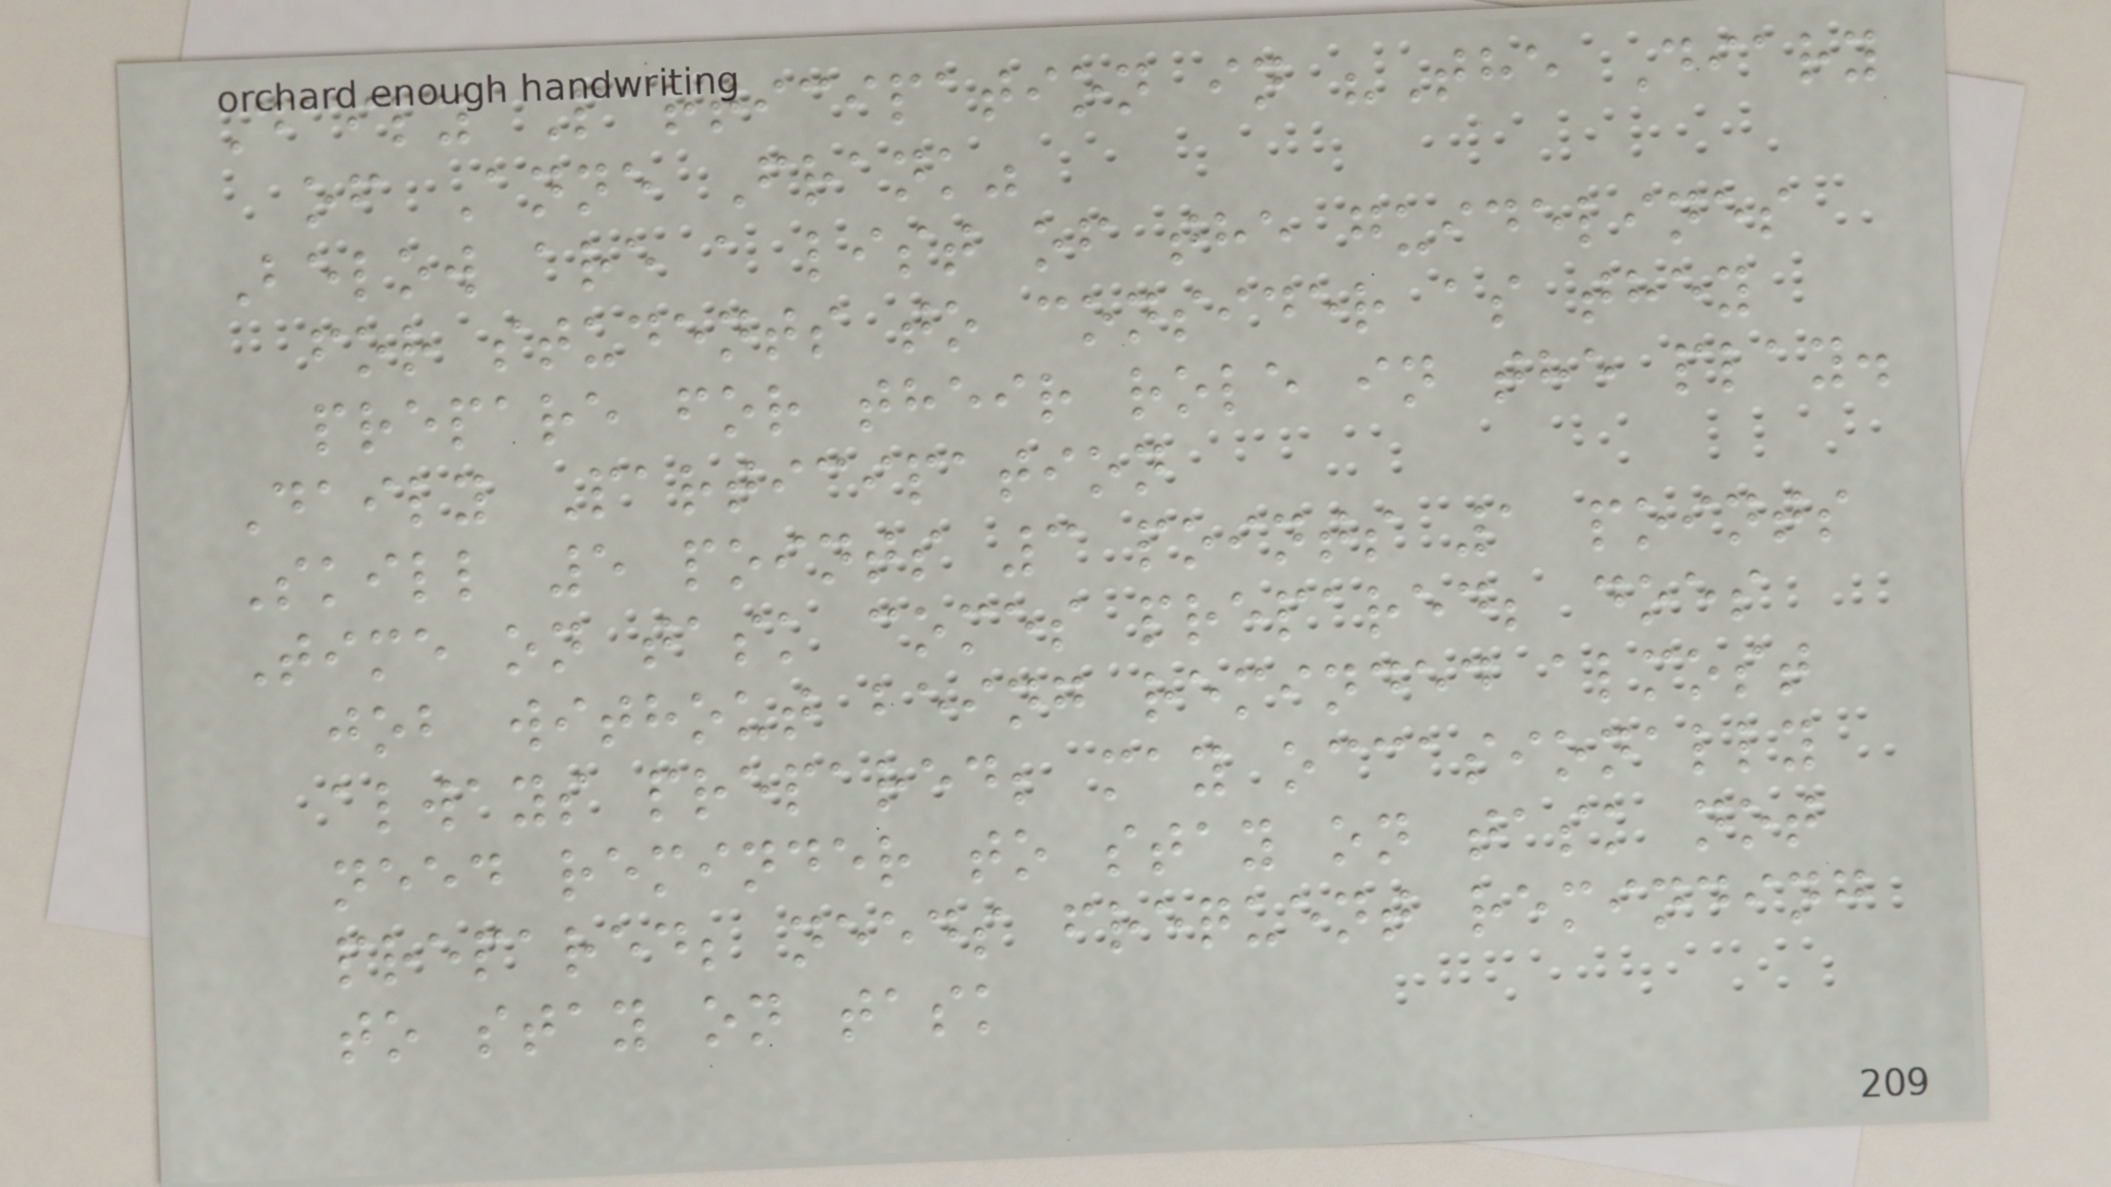Daily Participation in "The Diary
of Anne Frank"
Below are a list of the guidelines
for students to consider as they
prepare for their role in the play.
Daily Participation
Skill 5 points 3 points 1 points
Time on task comes prepared; does
job without being reminded almost
always prepared; may occasionally
need reminder to stay on task not
prepared; needs frequent reminding
to stay on task
